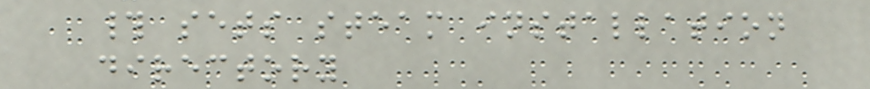# sets steam installation
directory
